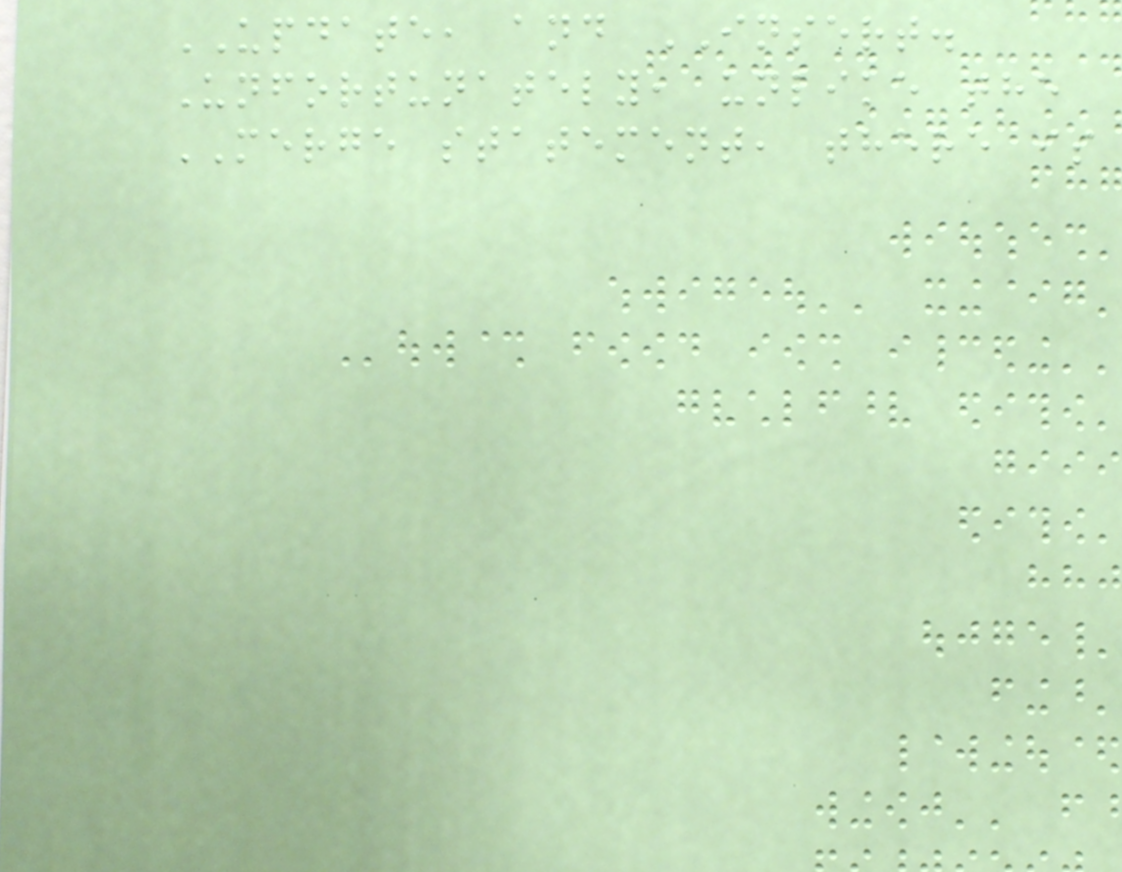UPDATE, and INSERT.
Unfortunately, unlike the
MERGE statement, there is
